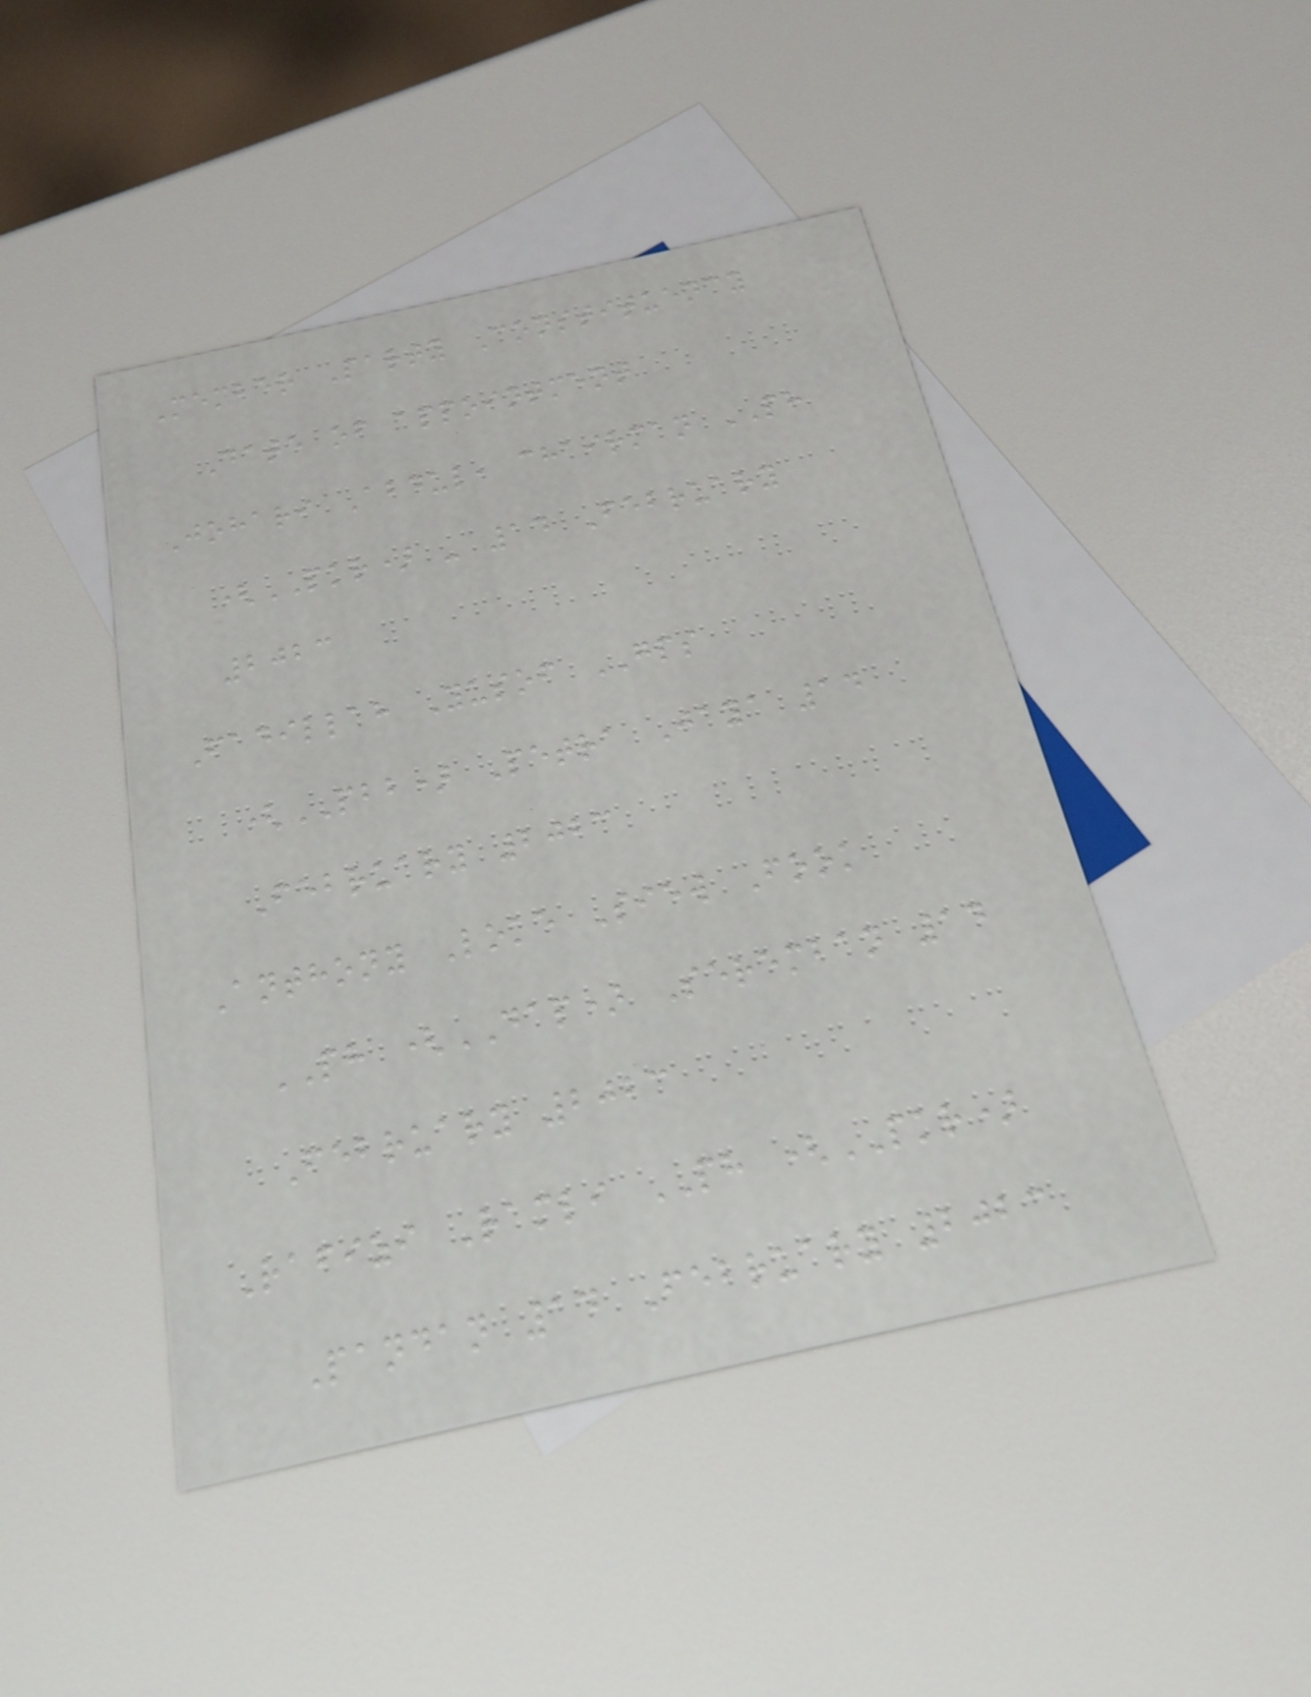Member Party Constituency
Date of appointment
Johari Abdul, chairman PH
(PKR) - 14 February
2023
Fadillah Yusof GPS
(PBB) Petra Jaya 14
February 2023
Anthony Loke Siew Fook
PH (DAP) Seremban 14
February 2023
Rafizi Ramli PH (PKR)
Pandan 14 February 2023
